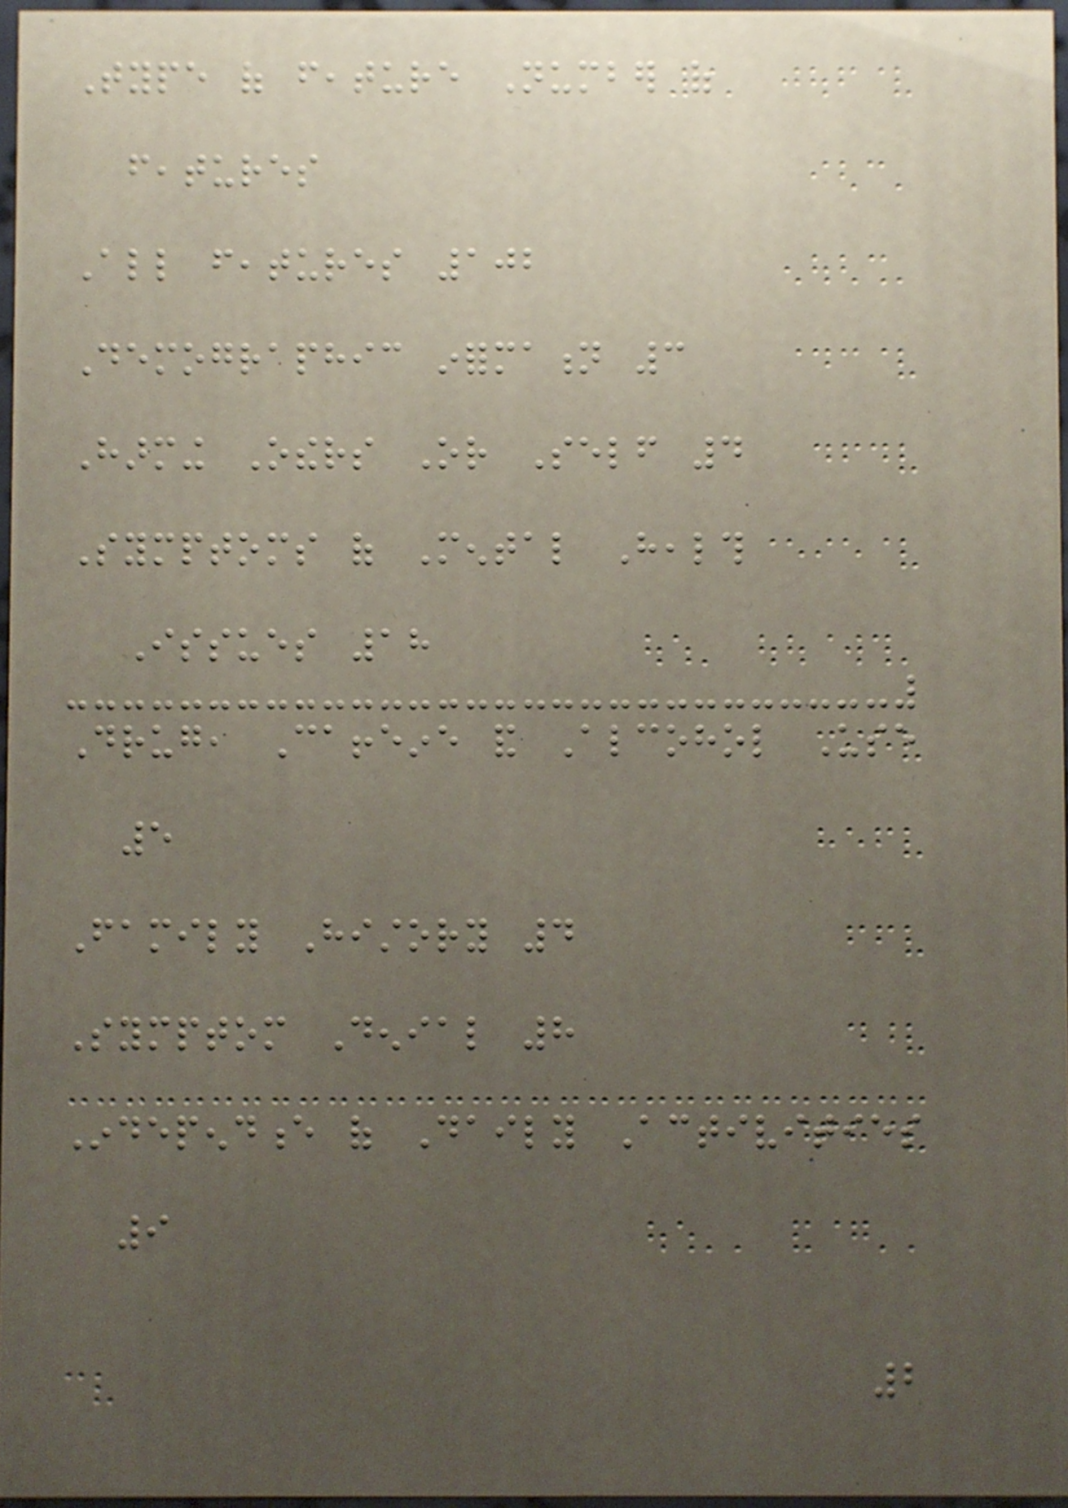Type of feature Number of
features
All features 102
Demographic information 3
Harming Others Or Self 4
Symptoms of Mental Health
Issues 18
Drug, Caffeine and Alcohol Use
5
Family History 4
Symptom Denial 8
Independence of Daily Activities
9
2
